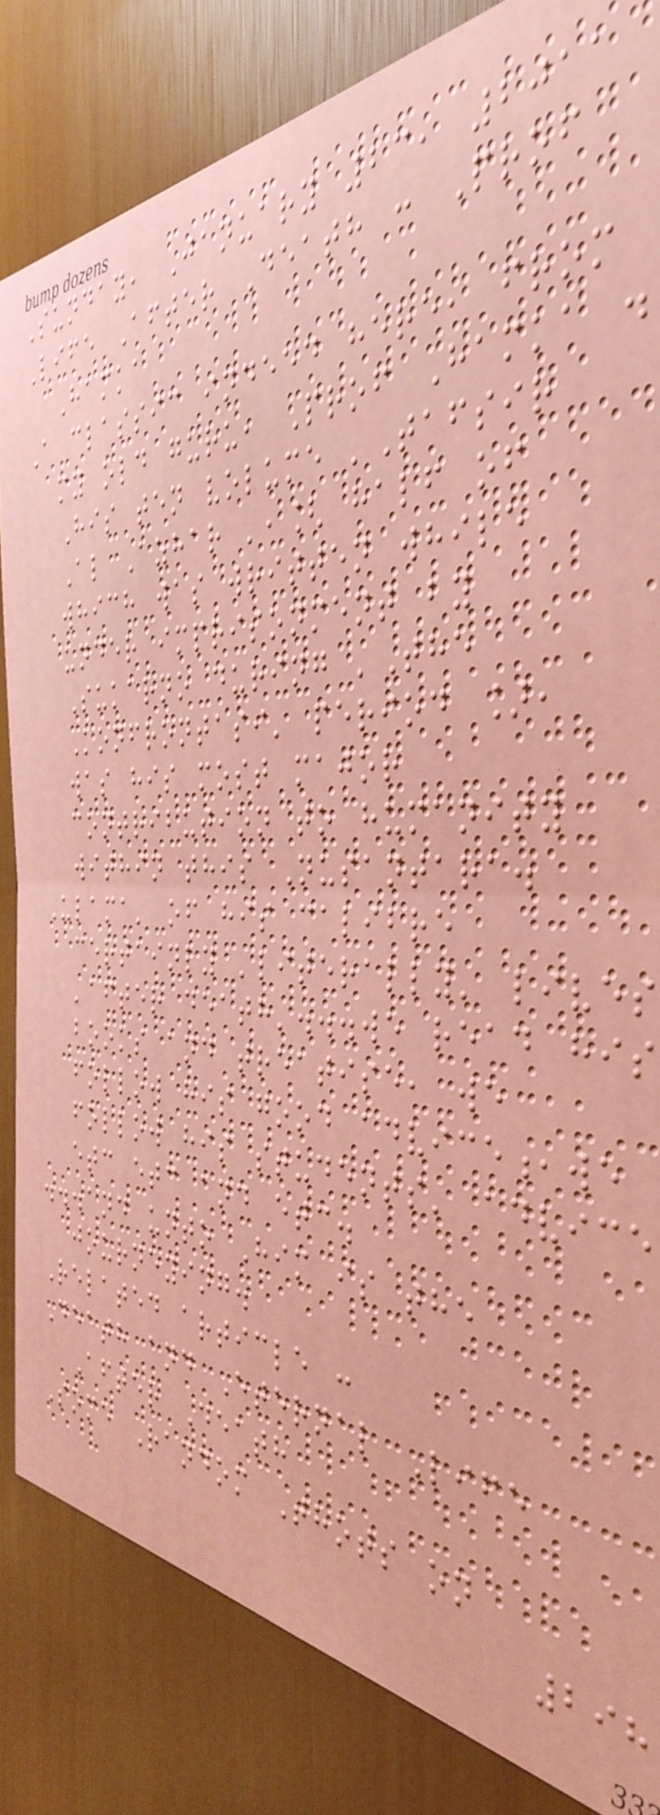Sunday, January 23, 2011
Life After Death : Prof
Hamka
A classic indeed here, from
my old guru, Prof Hamka .
His ten volume 'Tafsir
Al Azhar ',[ half of
which was written while
under imprisonment by
Sukarno during 'The
Konfrontasi' period ],
was his most major
contribution to humanity
within this Nusantara.
Ulama' of his calibre
certainly 'literally' lives
'after death'...we read his
books and treatise, we
follow his good advice,we
follow his students' advice
etc etc and etc.
...and unto Him is the
journeying.
Related article :
Death and Eternal Life
After Death
Some Random Thots on
298
